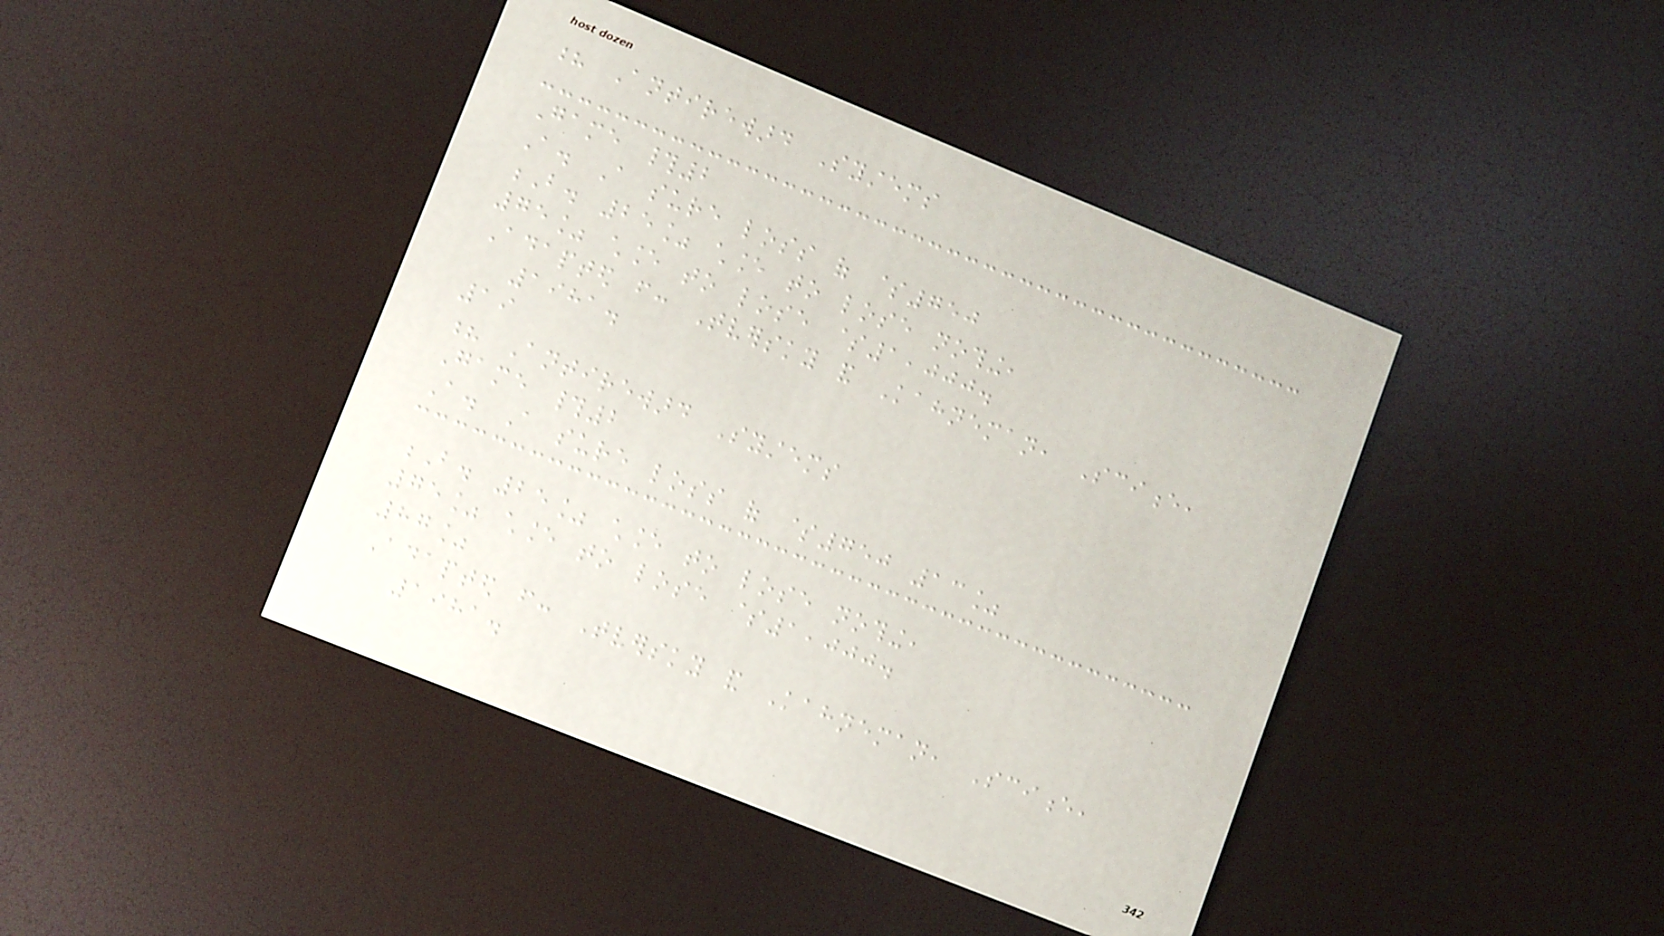? Antireward Systems
Game #2
A. A sure loss of $750
B. 25% chance to lose nothing,
75% chance to lose $1,000.
Adapted from: Tversky and Kahneman, Science,
1981.
19
? Antireward Systems
Game #2
A. A sure loss of $750 13%
B. 25% chance to lose nothing,
75% chance to lose $1,000.
87%
Adapted from: Tversky and Kahneman, Science,
1981.
